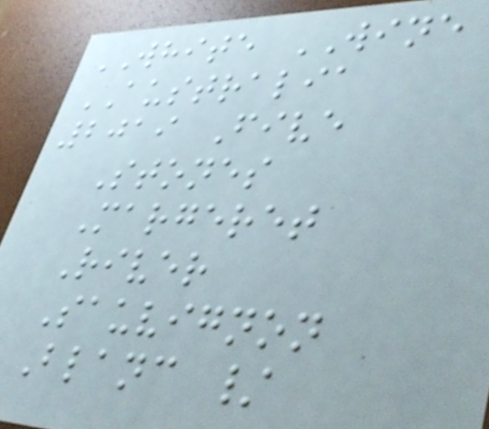WHITE WINE
AUSTRALIA
2019 Five
Stones
Margeret
River
Sauvignon
Blanc /
